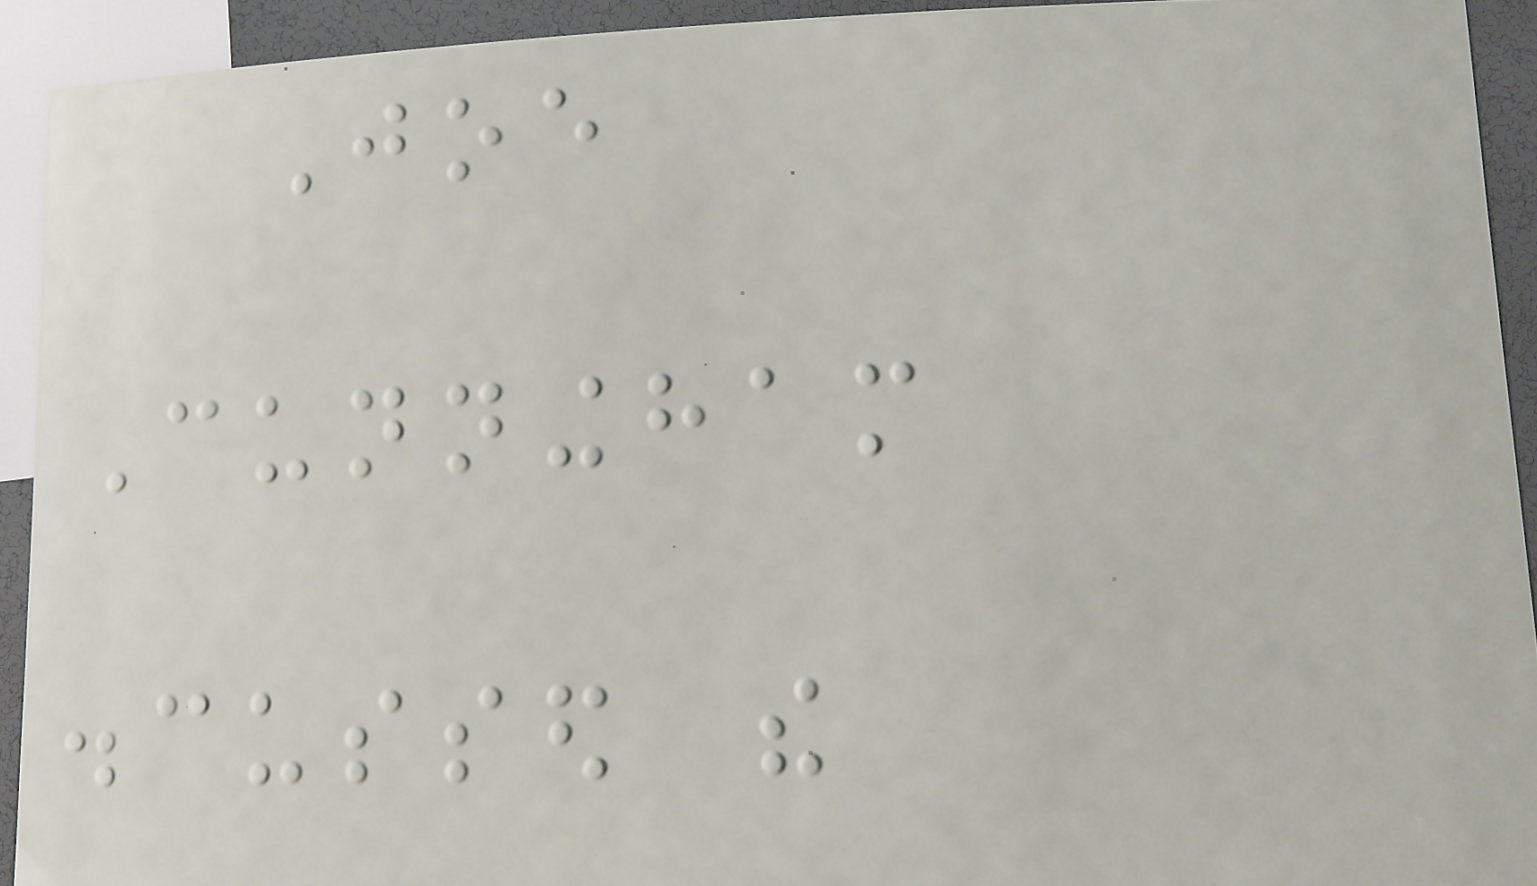Joe
Cunningham
discussed the
